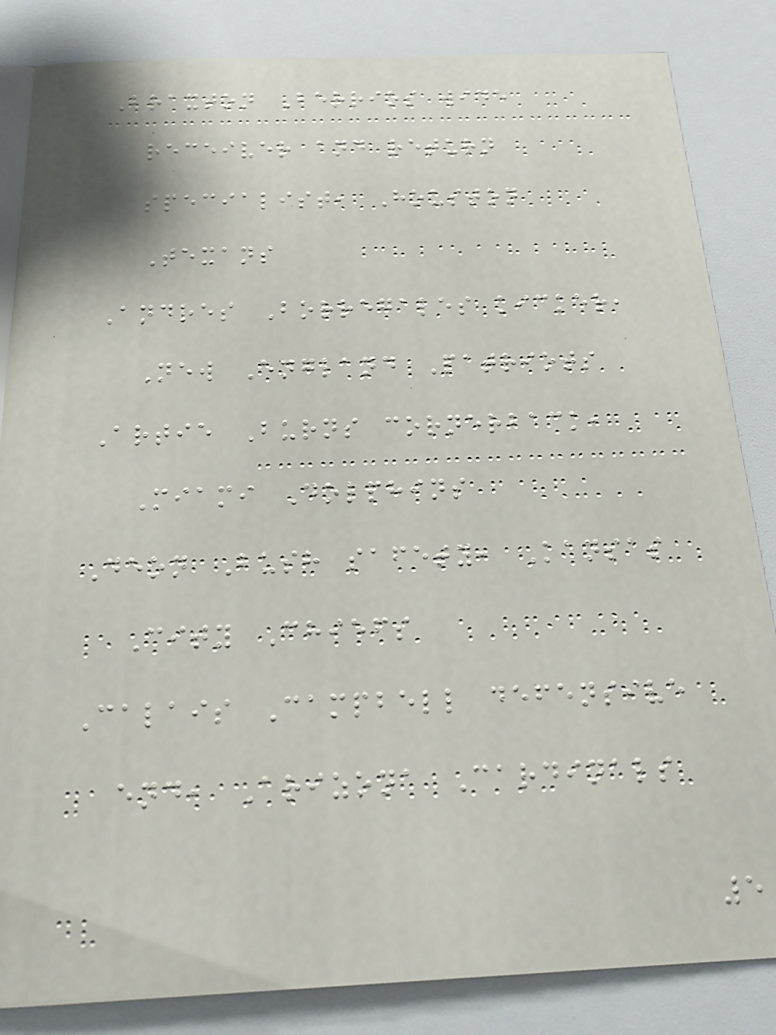Braxton Berrios wide
receiver and return
specialist, Houston
Texans
Andres Borregales kicker,
New England Patriots
Artie Burns cornerback,
Miami Dolphins
Deon Bush safety, Kansas
City Chiefs
Calais Campbell defensive
end, Arizona Cardinals
5
